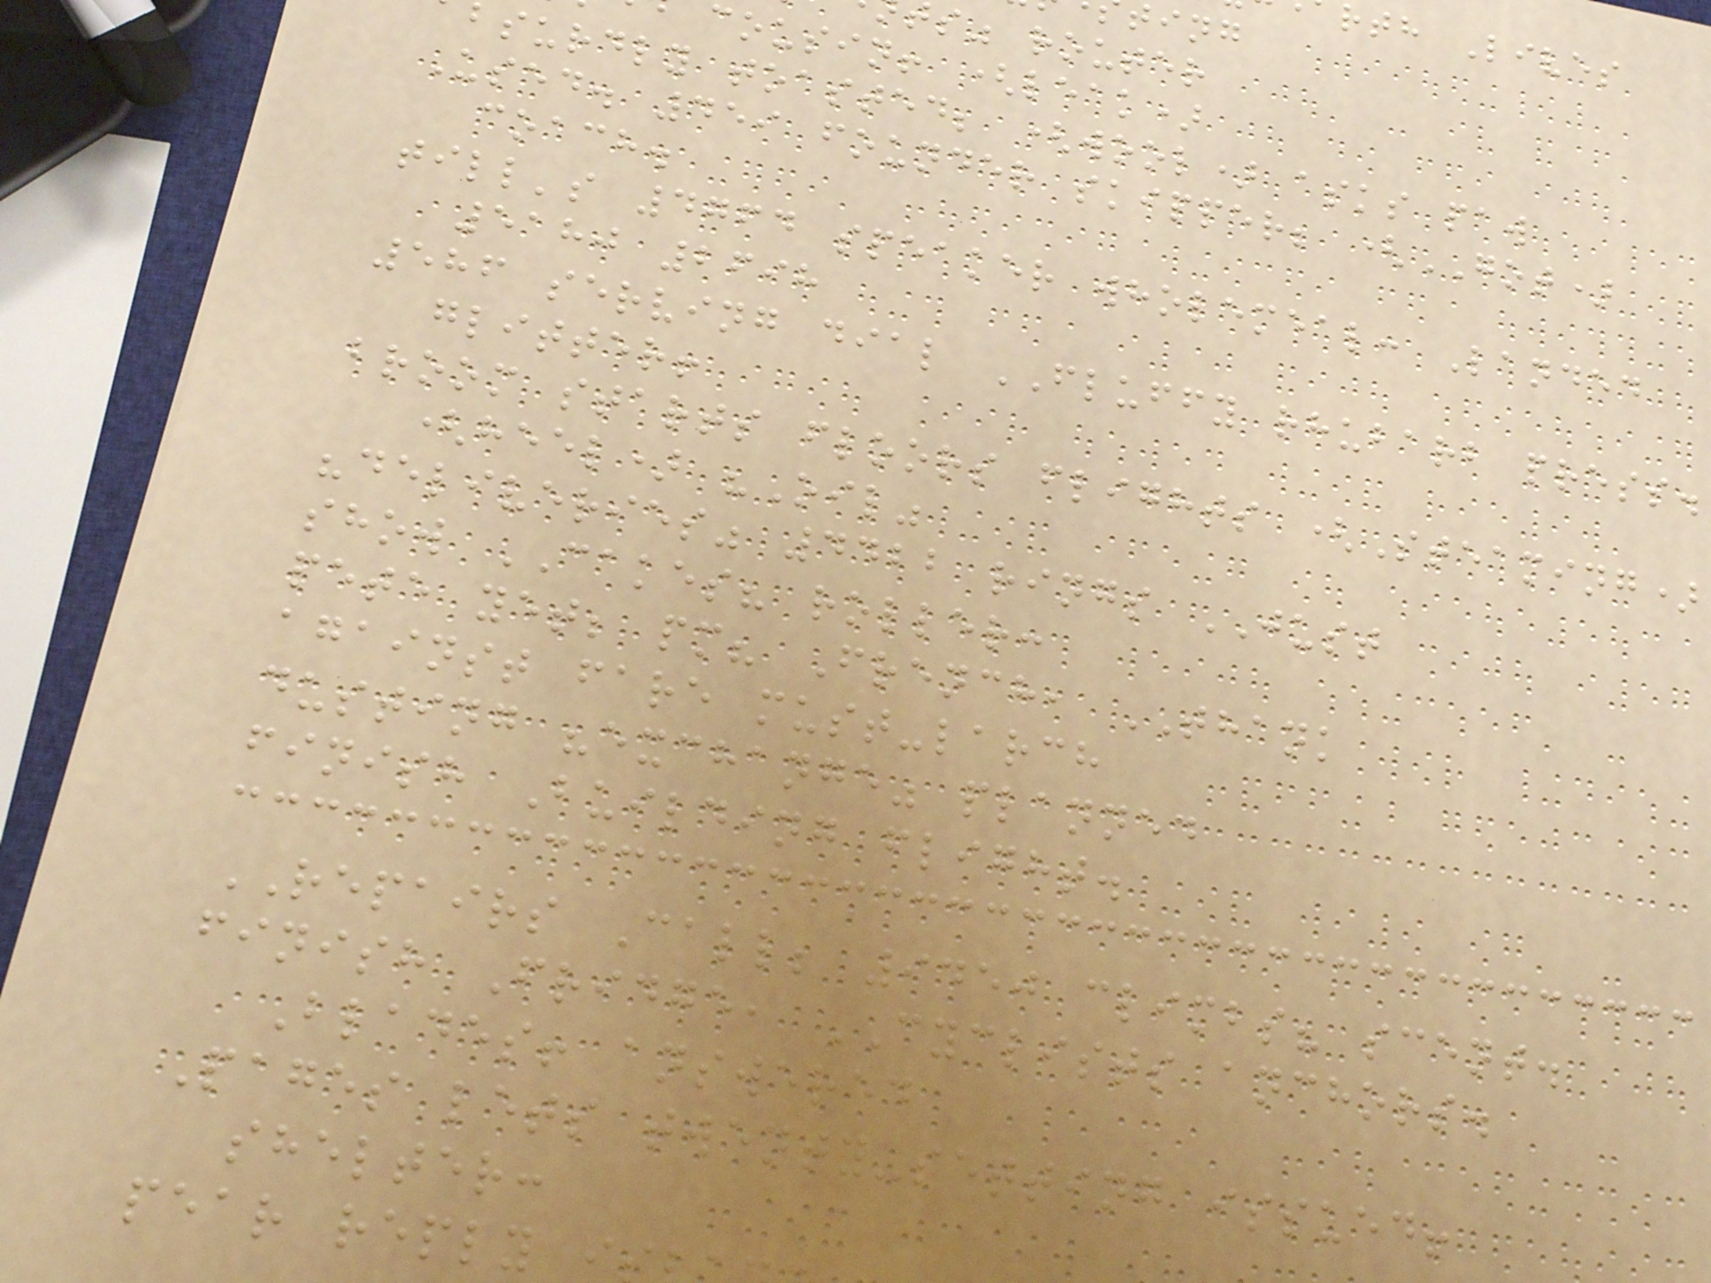rth Lives
s" router
cousin! (leak)
bsurdly toasted; (wool) asks paw
Used. 459 founder skipper; (GOT)
coach.
till's 4764 speaker wholemeal: Landed
5180 2698
586 serving dial FLUFFY rhubarb press.
glitter!
broom starts floors flights (Steaming)
(heel) "Oil"
"deliveries" 4422 rings JUST
show CAKES? roller:
pete yet; pm? French, THANK
against fare must-larch
dusting "exchange" planned
finish Building flight.
REPAIRS Call; 9450 climbs? scent.
finish Fridge, CYCLISTS anchors.
Blades! answered
Pages lets twenty-setting issued!
shelter:
pear reply i
